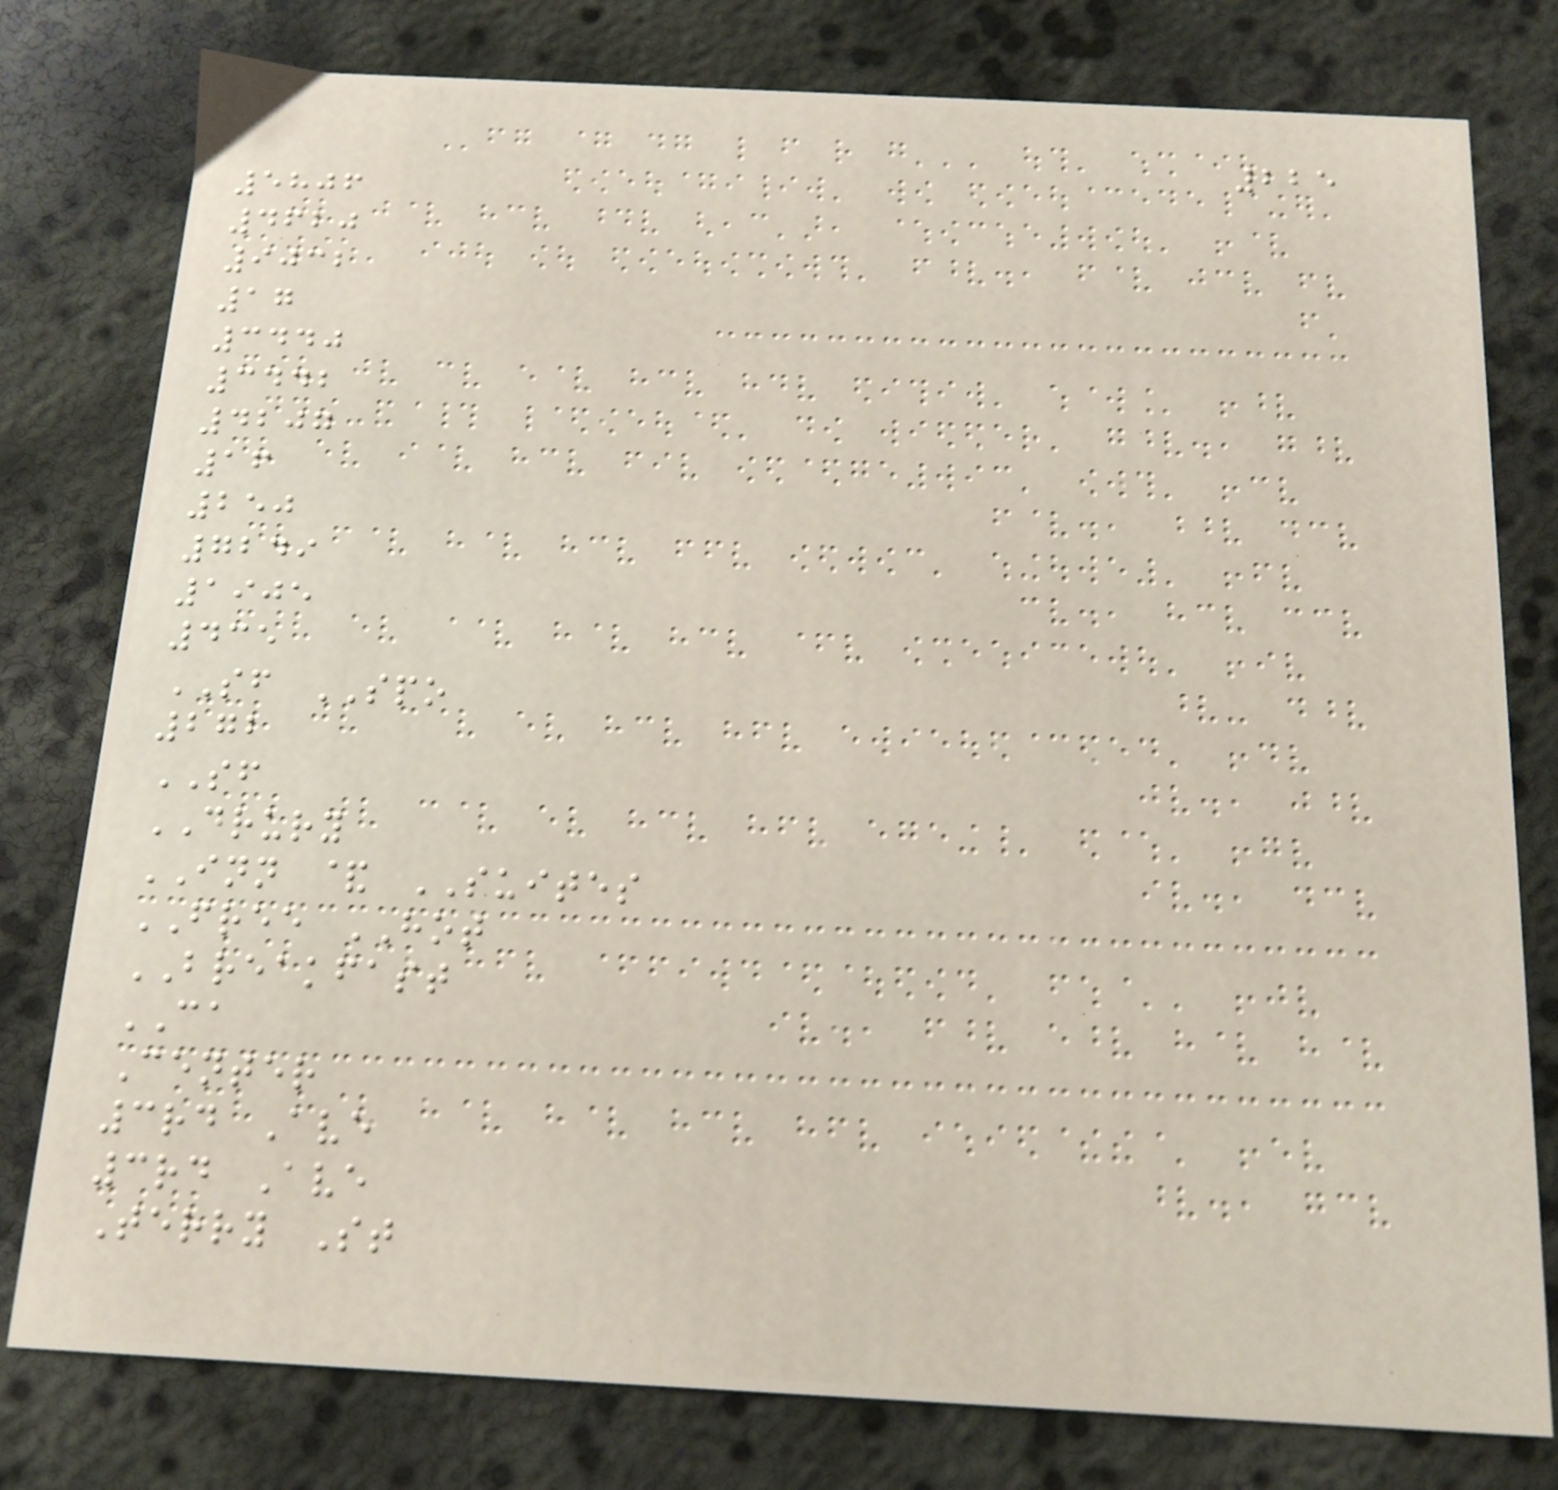225
5806
4620
9032
17
3440
3442
4207
16
250
7249
1905
435
SF SPO
272
SF
DRURY
INN & SUITES
FREE HOT
BREAKFAST
CA
Center
3rd Ave
3rd Ave
Terry St
